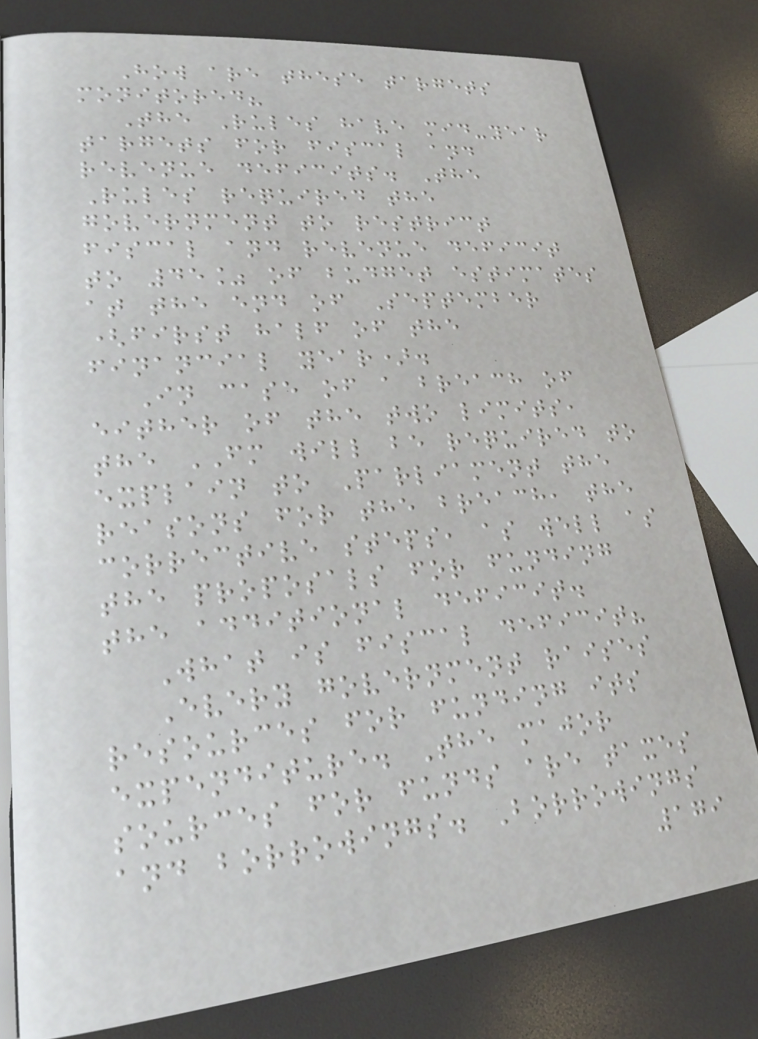How are these targets
monitored?
The Rules have mid-year
targets for fiscal and
revenue deficits. The
Rules required the
government to restrict
fiscal and revenue deficit
to 45% of budget estimates
at the end of September
(first half of the
financial year).
In case of a breach of
either of the two limits,
the FM will be required to
explain to Parliament the
reasons for the breach, the
corrective steps, as well as
the proposals for funding
the additional deficit.
What is fiscal deficit?
Every government raises
resources for funding its
expenditure. The major
sources for funds are taxes
and borrowings. Borrowings
179
